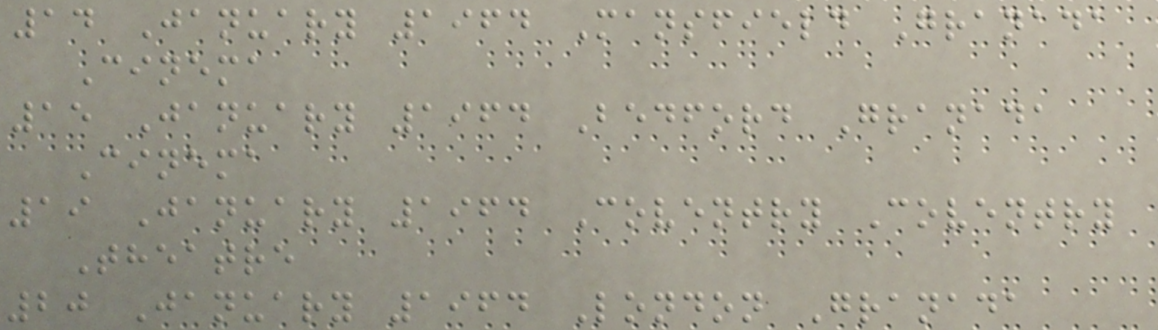14 January 1964 Mansfield Granada
Cinema
15 January 1964 Bedford Granada
Cinema
19 January 1964 Coventry Coventry
Theatre
20 January 1964 London Granada
